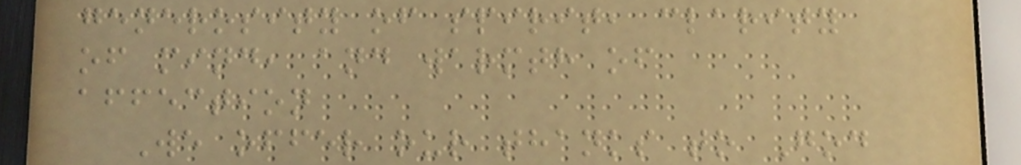generosity of spirit, clarity
of mind, and warmth of
affection
We offer our thanks to God
